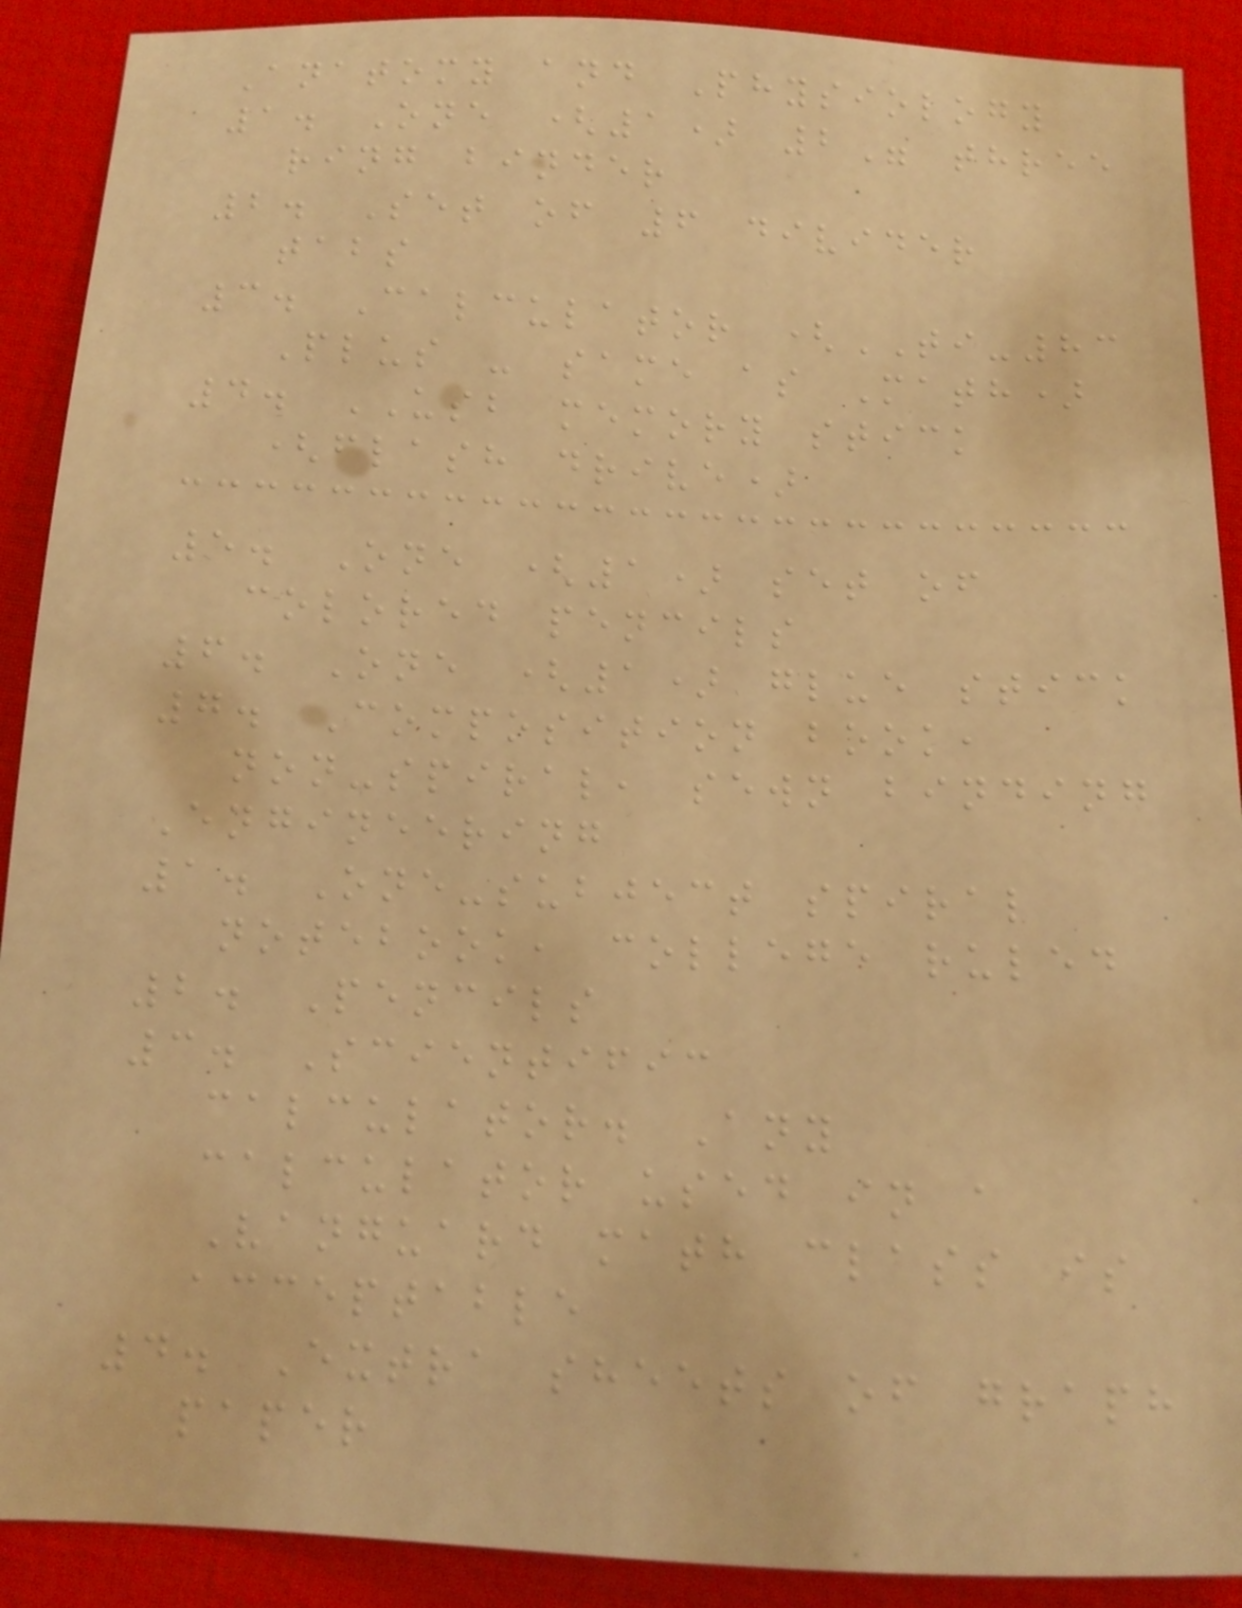Anatomy and Physiology
1. One (1) 2" three
ring binder
2. Set of 6 divider
tabs
3. Calculator (TI-83
Plus - same as Math)
4. USB memory stick
(flash drive)
5. One (1) set of
colored pencils
6. One (1) glue stick
7. Composition book,
non-spiral, sewn binding
Engineering
1. One-subject spiral
notebook, college ruled
2. Pencils
3. Scientific
calculator. Any
calculator used in a
Vanguard math class is
acceptable
4. Extra sheets of graph
paper
